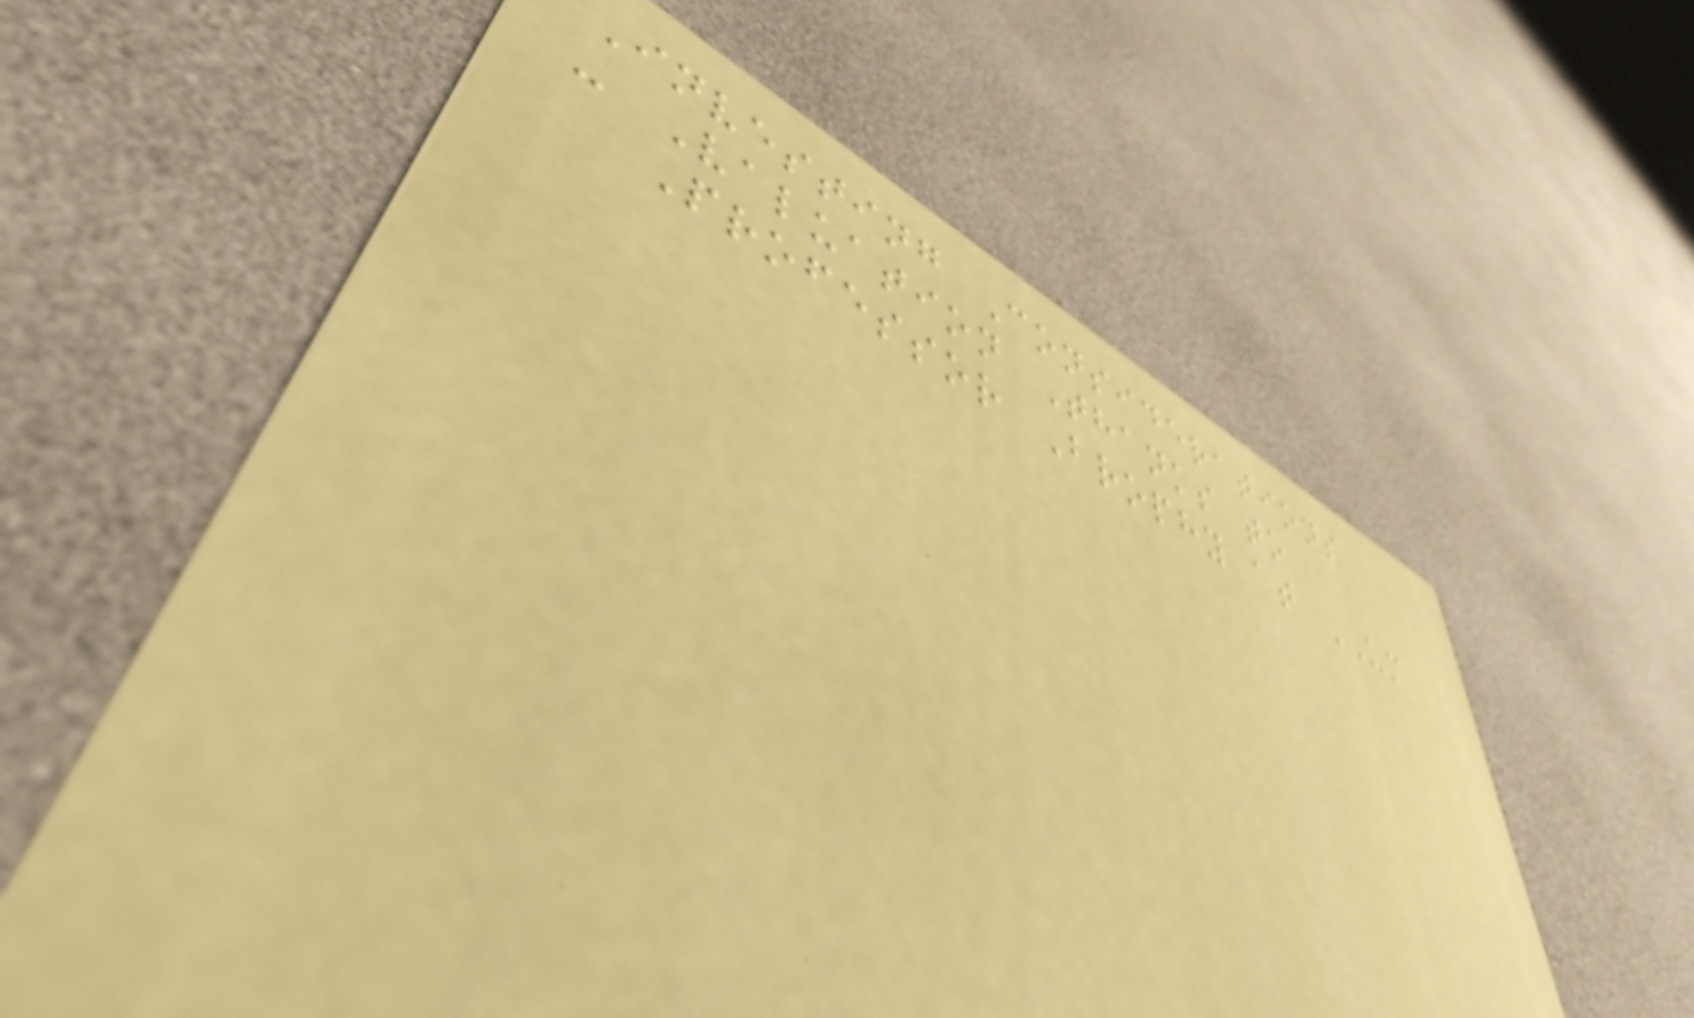Investing Considerations
- Valuation Thanks to
Professor Brophy at UM
